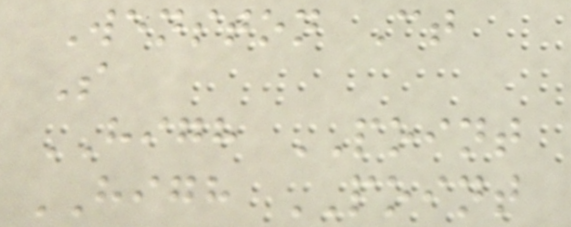Wenston Ct
S
HIGH POINT
HIGH POINT
